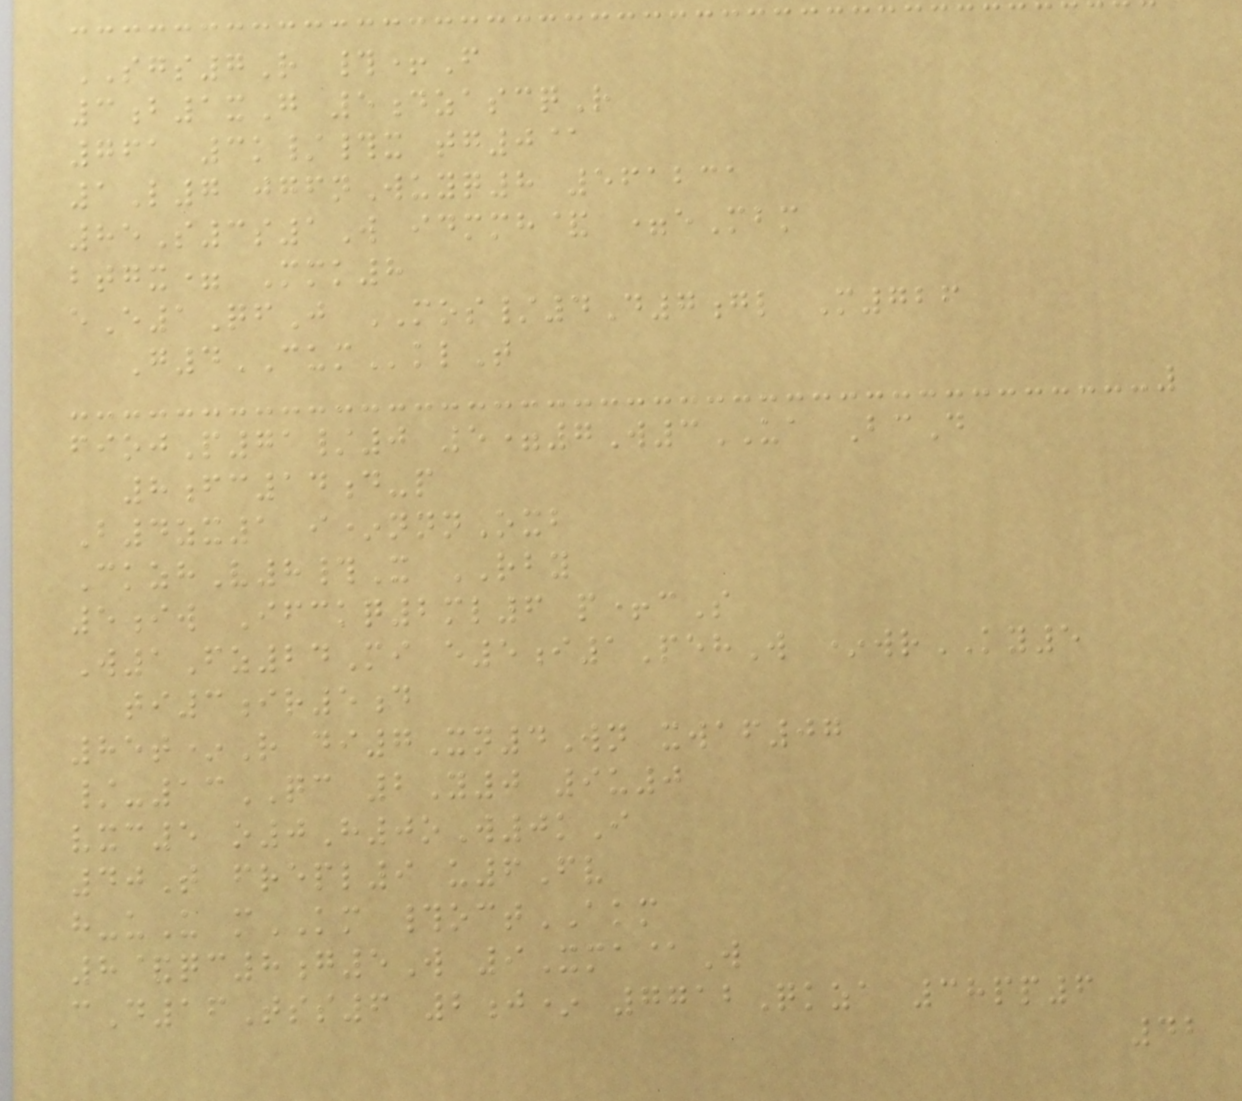SGS7R #+F
3b1xG 5dzascqR
761 3k/#x tg0@
1L7 jgfnWuyq8 561231
85S3s1W idmmh& =eMbm
btgx= Mmk8
eE1QfJ MOS/4D7gl M726
G4CUMklT
fiojP71/0 5=7W3UA BcD
8fc14d-p
B4zx1 i*nnnOxb
CkzhV8#X RBY
5iw Ifckq2ml6 p+cS
W1Fz24Mi e5i1PehW *wrKY5
ti3ir5d
85t*R di7Xn4Wn xwaf07
/-13QC 2Y0 9u0
vxc5 o0H0oW0kI
40T frepl9 u6Fv
h-uU mKM #octAKM
8&qc8g5W 9Xma@W
cD16Tss6 2j* 7712Qkza 38pp6
42
